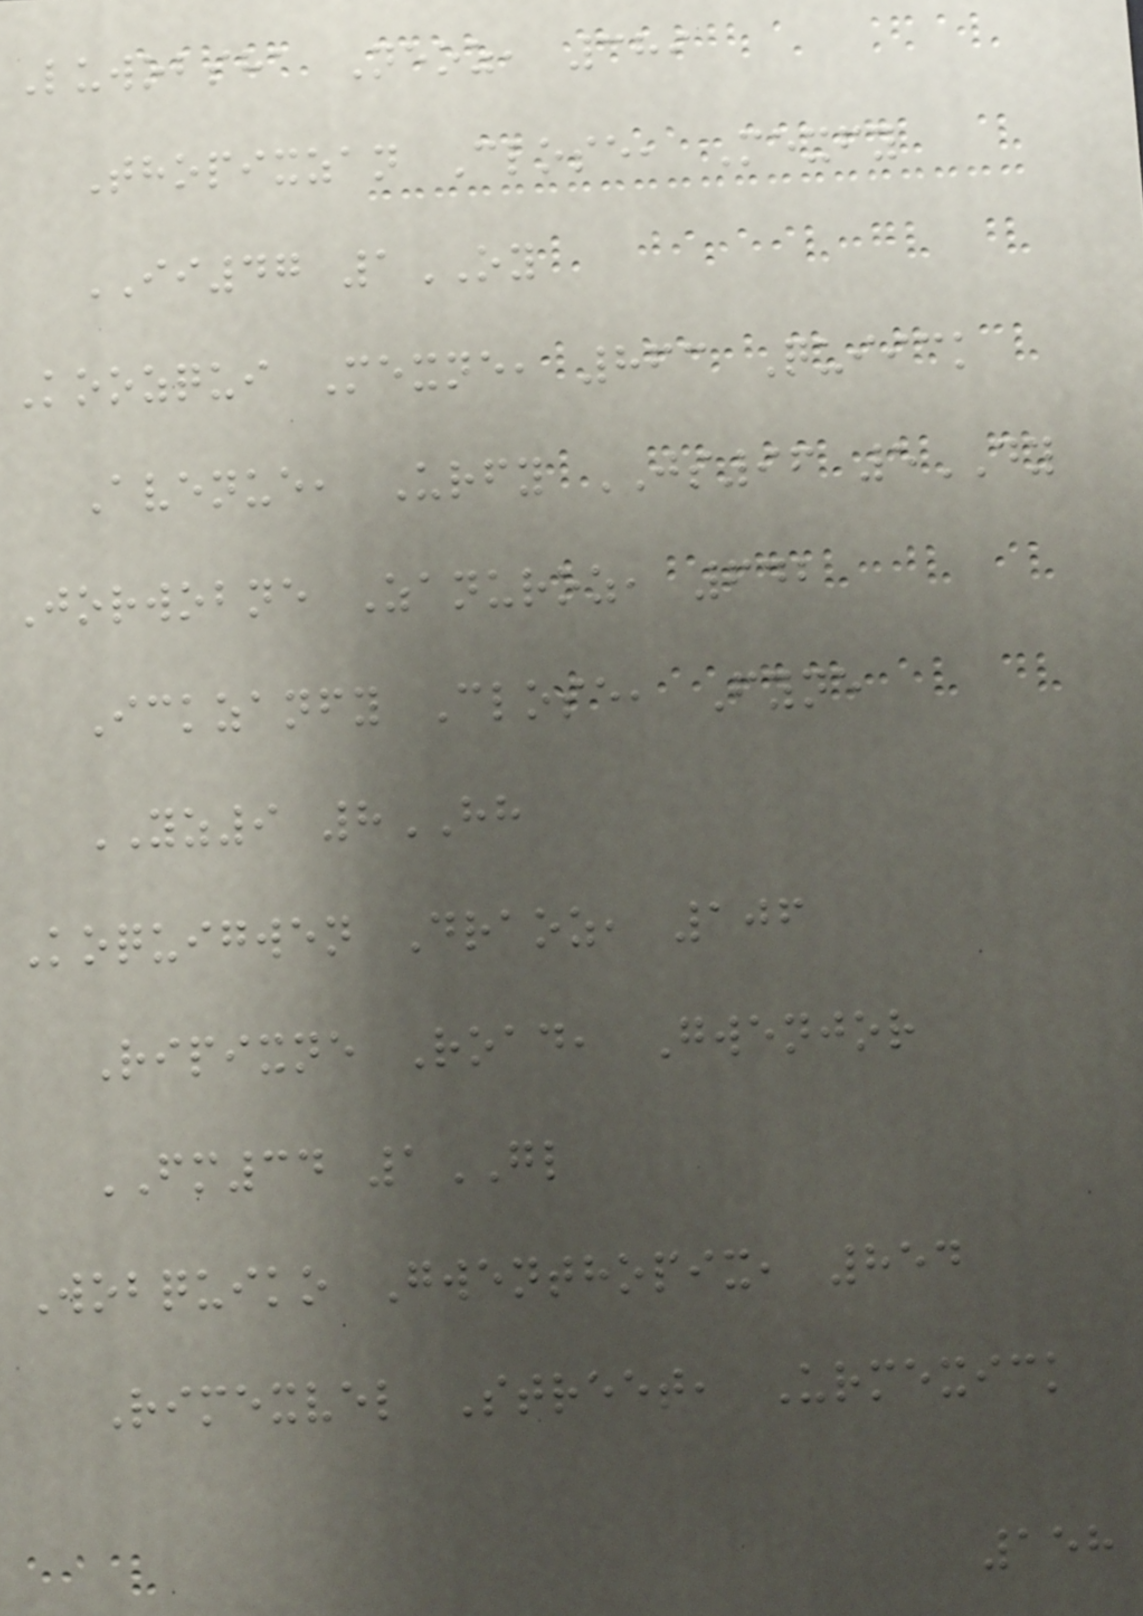Luwobsha Neoz, 389
Thopixzan Close, Mexfy
II47 1OY
Koozqui Mexne, 863 Quiick
Avenue, Urfy JS96 5DY
Jorwobne Zanuroz, 642
Ickzanfy Close, Fyne
YZ9 8HH
Koquigwen Draoz, 106
Ripixne Road, Gwenjor
FM34 1GL
Wobquiko Gwenthopix, 854
Rimexvel Street, Urmexick
158
